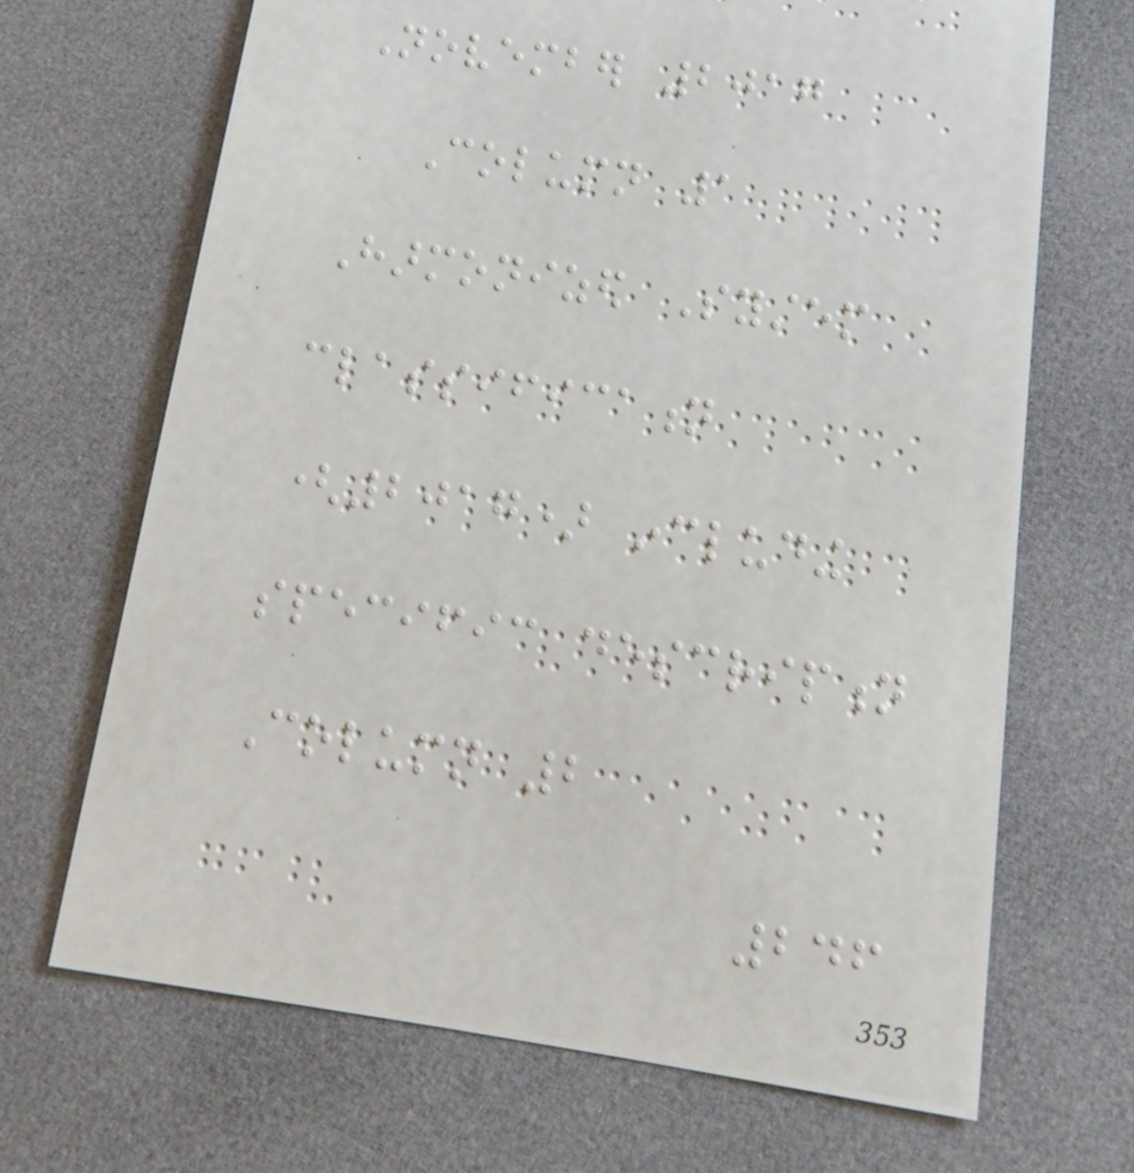November 2017
Column 1
Harmonized System
classification
(2017) including
specific description
Column 2
246
